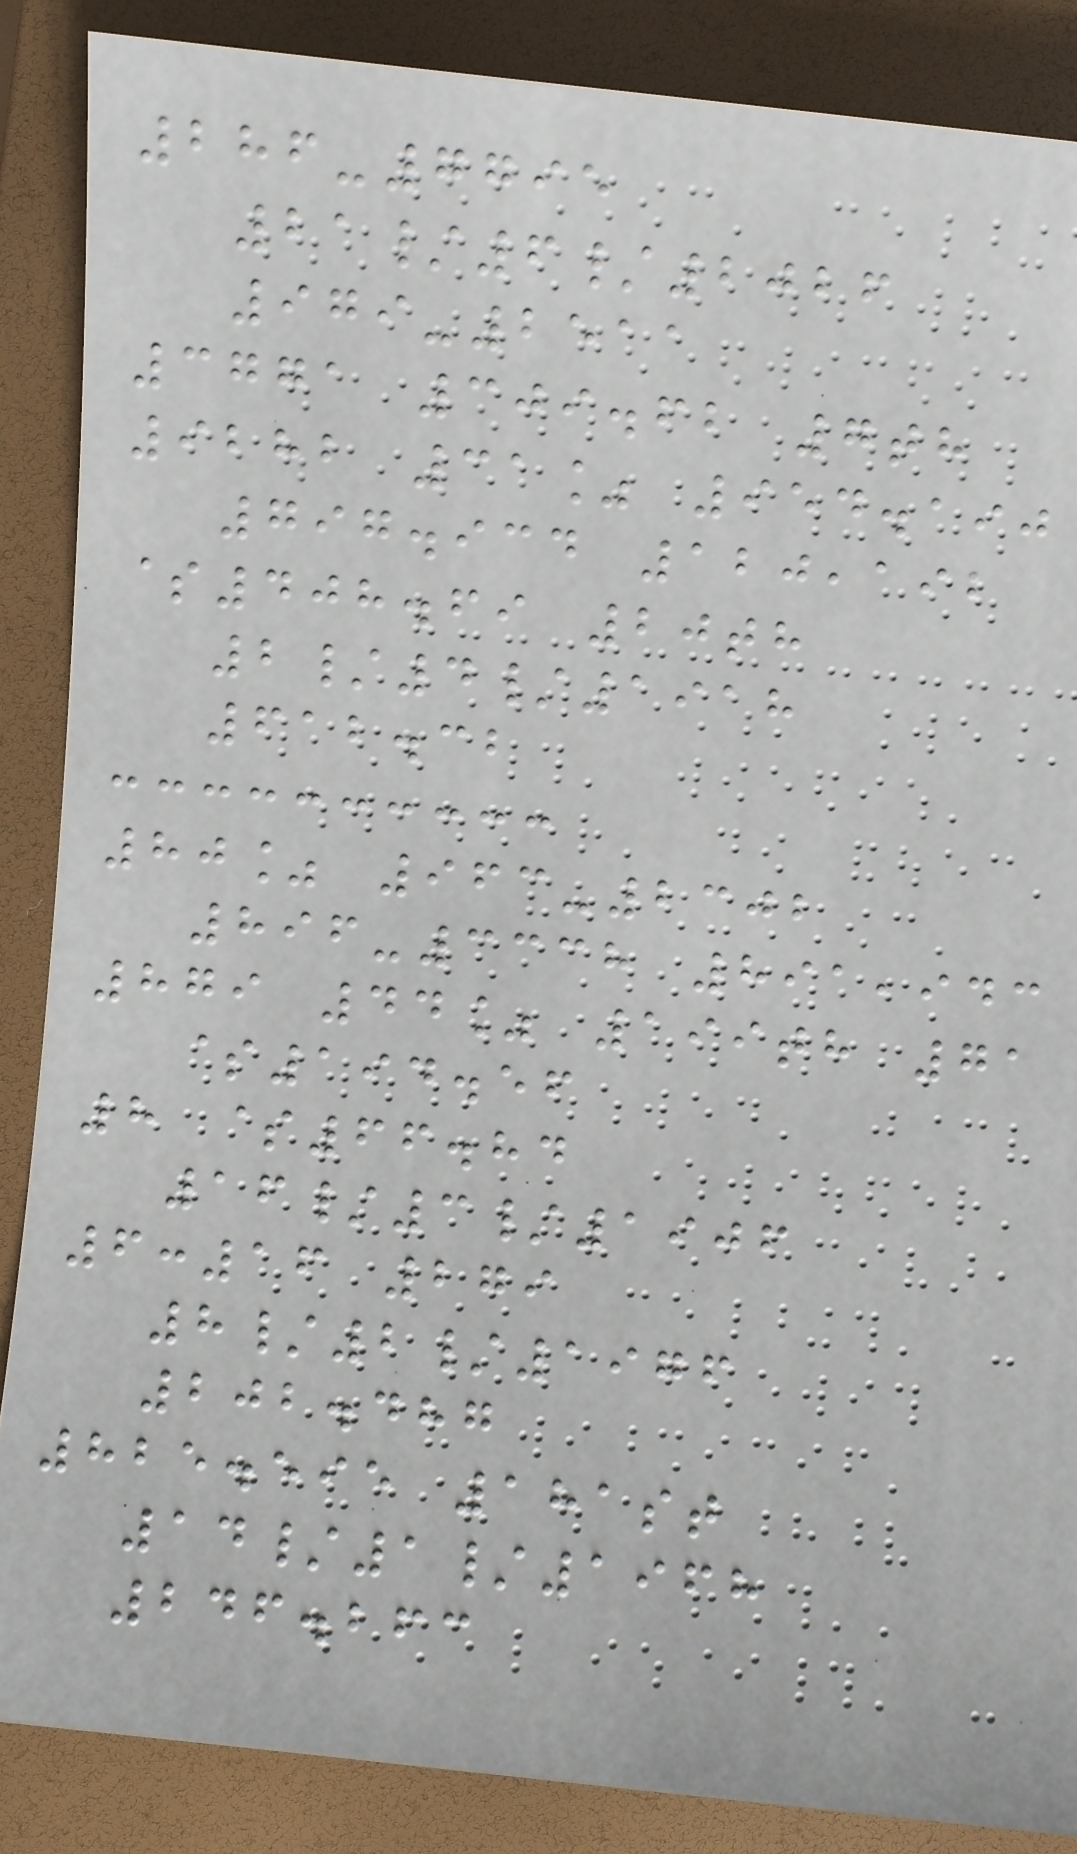286-7795
21/6/2026
979-2511
3771 309.62 7th
9282 31% 954.190
797.934 120,192
$408.69 20th
2/4/1918
612.32
80% 963-2302
896-3338 891,943
879 44% 199th 71
$194.56
8 $66.84
16/3/1906
6:16 279
8/2/1976
202.487
825.595 181st
14/1/1968
246.263
